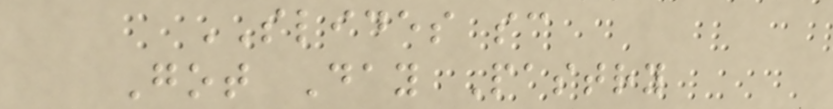SLIDES sc
Got Day Pastry
